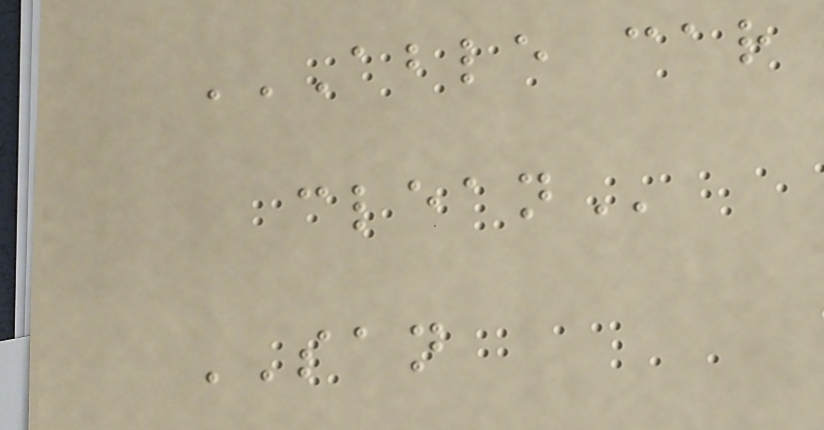ABLE CAR
CLEAN
SAN
